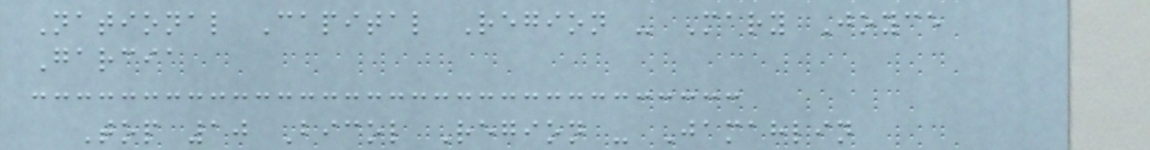National Capital Region - Mary Joyce
Garcia
Top 10 Bicol Region - Jamahlin
